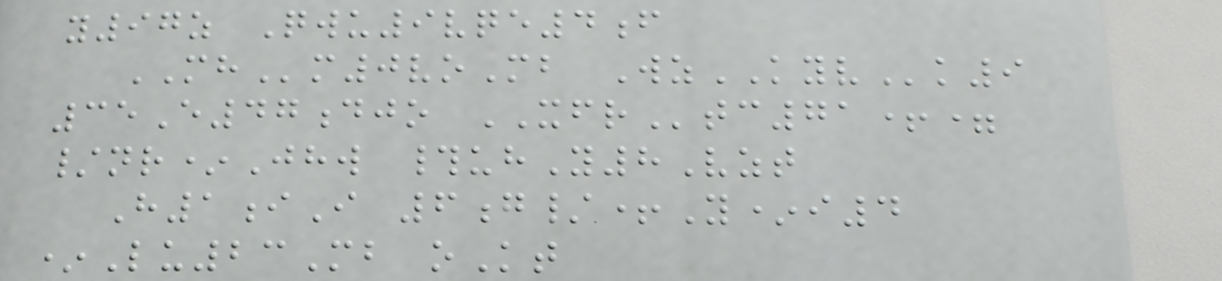y97z Qwu9vqe4f
MHm0voMb WzKYVk9
35E47djo XFRtc71+=
/nr*Jhw #uhY8Vzt
H1iI 6g/+Y*i4
*Lu23Mb oKt
